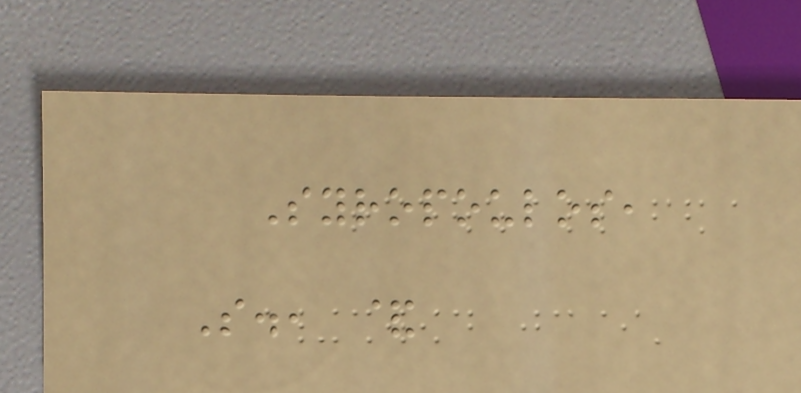Syropoulos,
S., &
